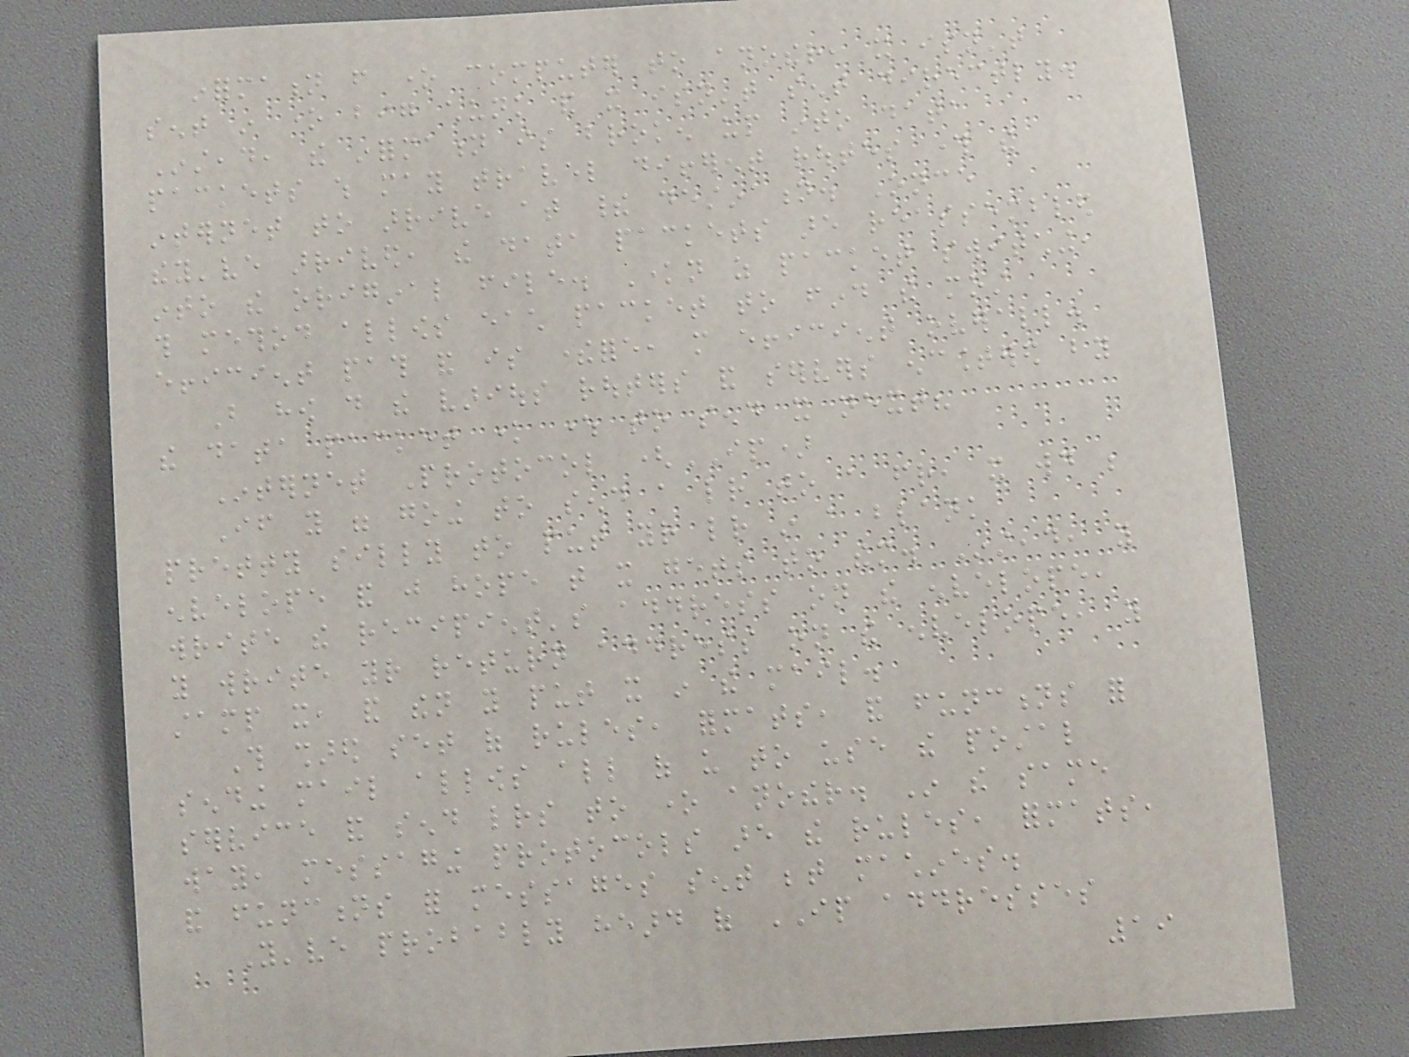information from one computer to another, it isn't
sent in one big chunk and it isn't sent directly.
Instead, the information is broken up into data
packets which may travel different routes through the
internet to arrive at their destination. Once
they've arrived, the data packets are reassembled
into the original file. Known as packet switching,
this method allows each packet to find the most
efficient path and is therefore, more efficient overall.
But how do the various routers and servers encountered by
the data packet know where to send it next?
Internet Protocol (IP)
If you were going to send a letter to a friend, it would be
pretty silly to put your letter in a blank
envelope and just hope that it gets to them. Instead, you
write the recipient's address on the envelope,
you write your return address on the envelope, you
stamp it, and then you put it in the mail.
This shared set of rules, formats, and functions for
sending mail allows all of us to use the postal
service and send letters to one another. In the same
way, messaging protocols are the rules, formats,
and functions for messages sent between machines.
You've probably heard of IP addresses
19
